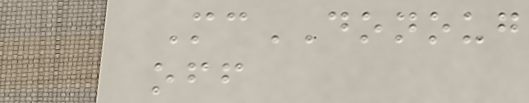McDONOUG
off
